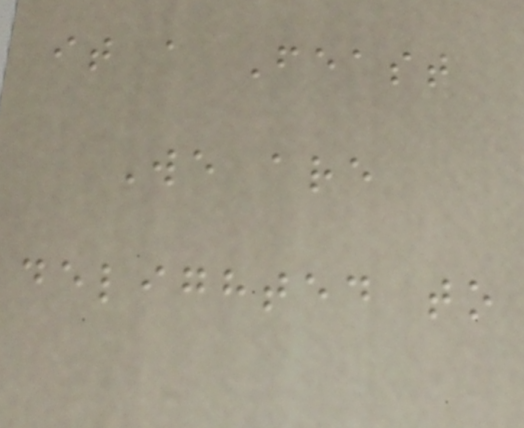it a Feast
We are
delighted to
